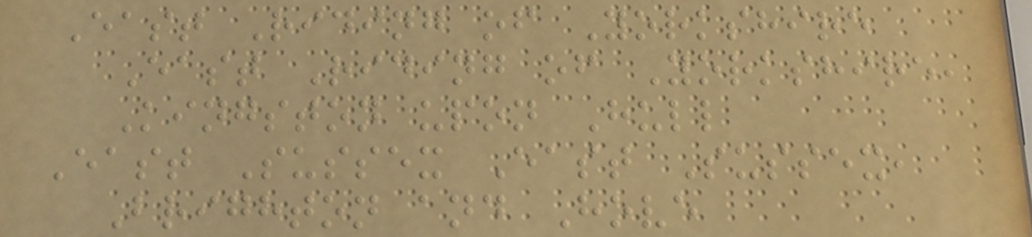East Riding of Yorkshire
East Riding of Yorkshire,
Kingston upon Hull
East Sussex East Sussex,
Brighton and Hove
